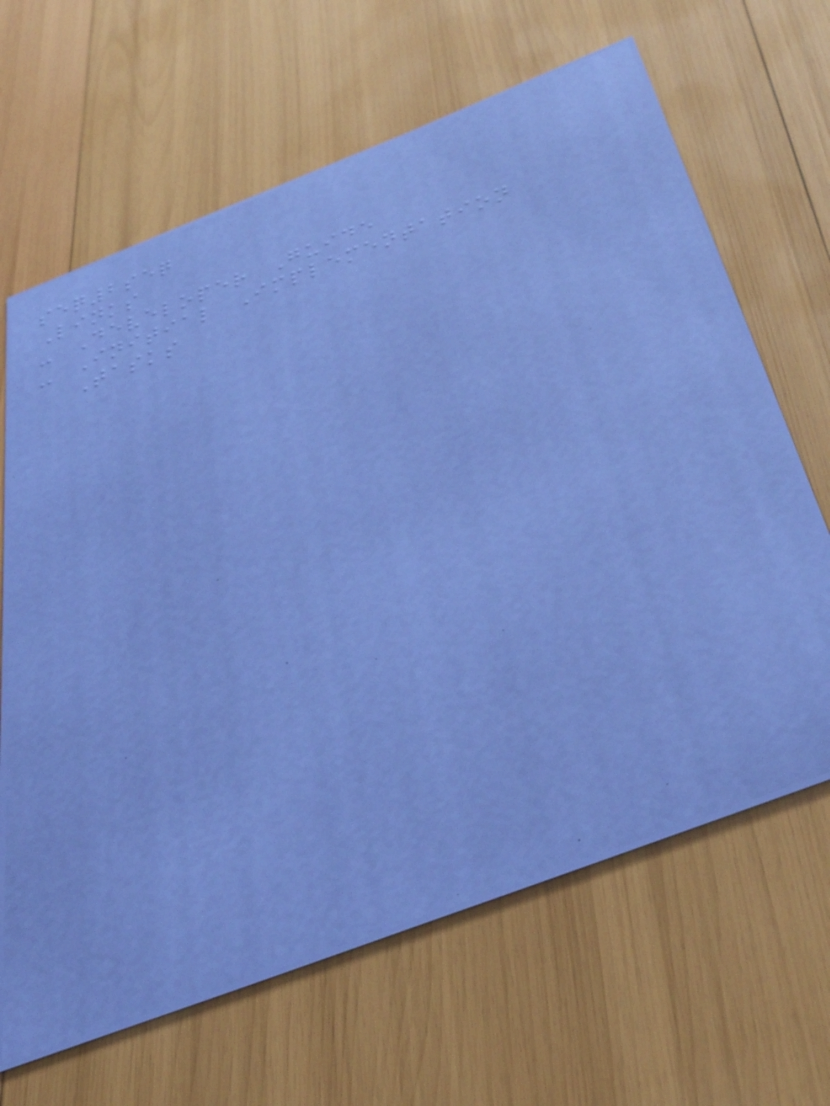seq2seq
Links
- Developer Guide
- Initial Implementation
Tasks
